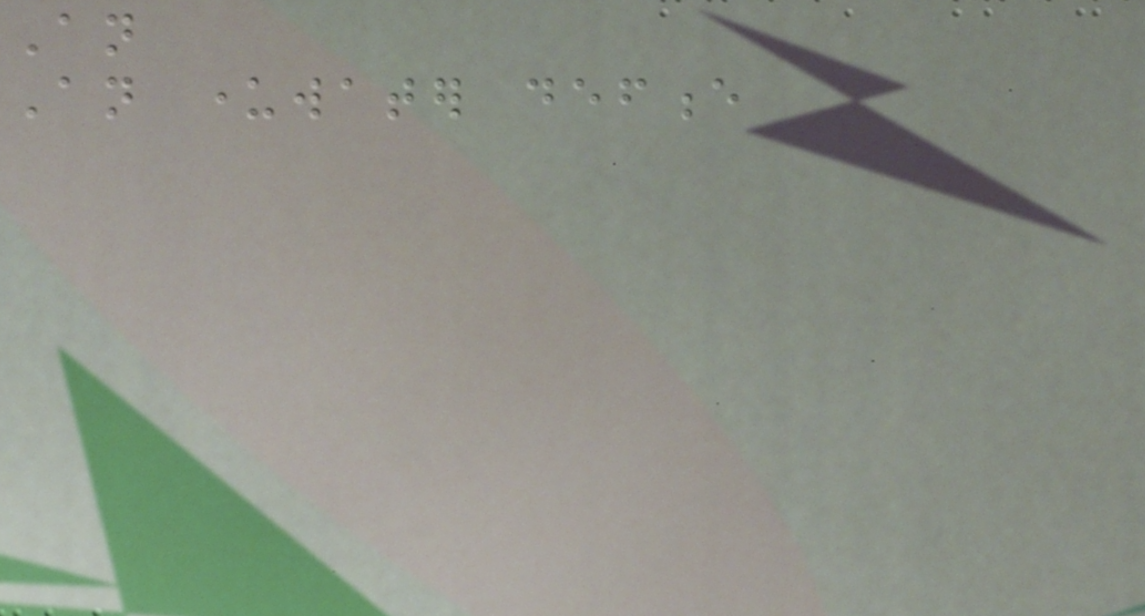An
An underwater defence
